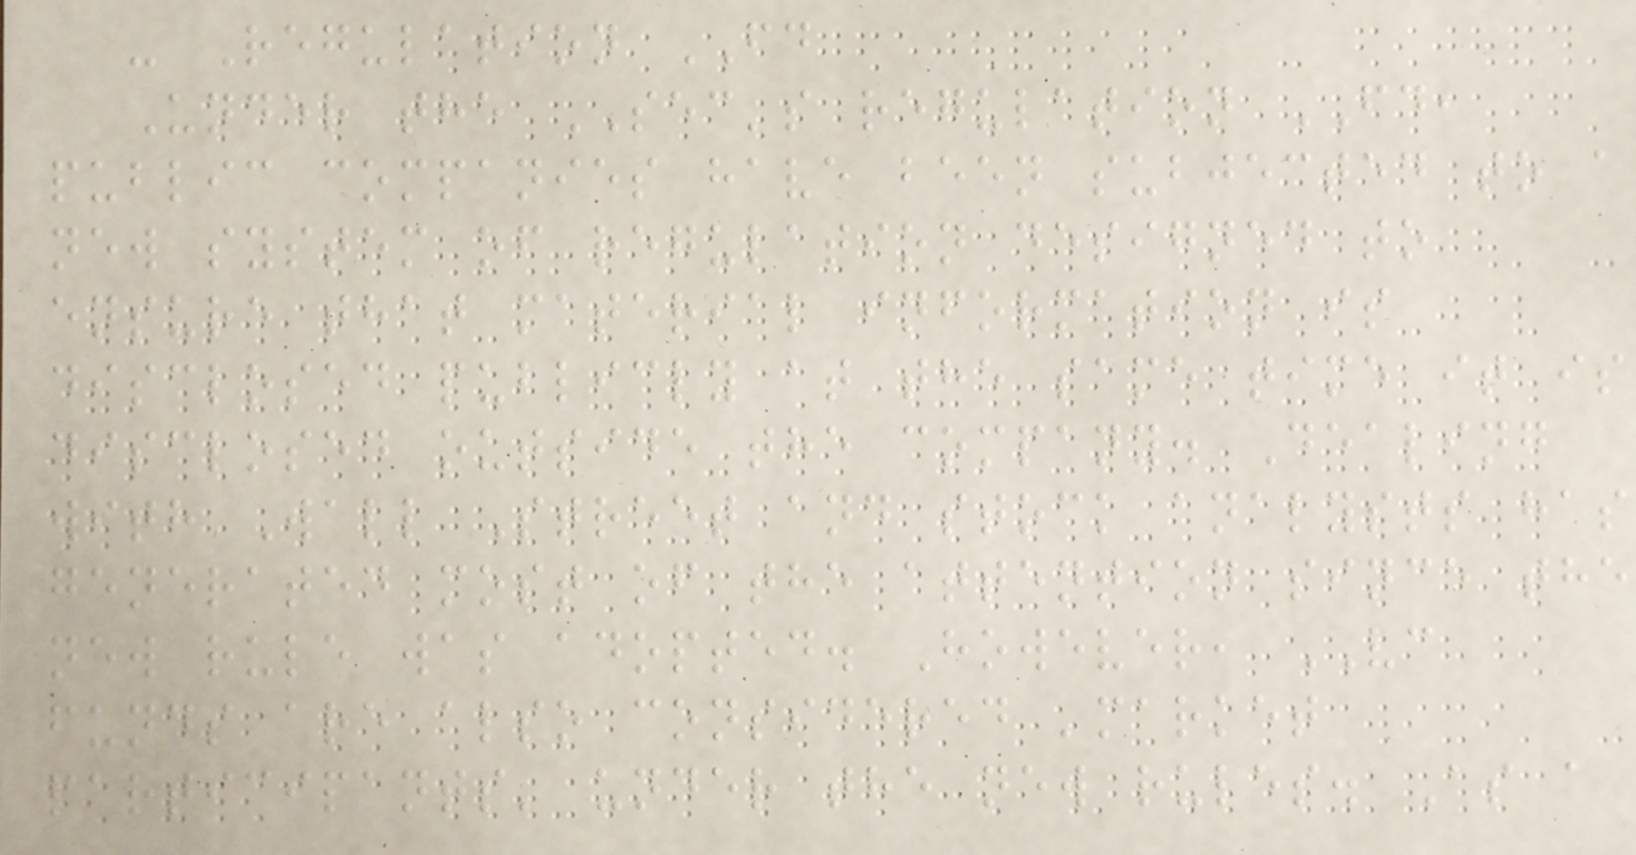- Regulation FD
Under the SEC's regulation FD,
public companies have been subjected to a
new system of regulation designed to
ensure that material information is
disclosed publicly at the same time it is
disclosed outside the company. Dealing
with Wall Street and stock analysts has
generated most of the attention since the
new rule was adopted. However, VC
funds are also considered 'market
participants' under the new rules. As a
